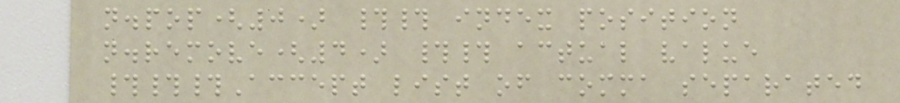n.pop(0) ## index position
n.remove(4) ## actual value
###Accept list of comma separated
